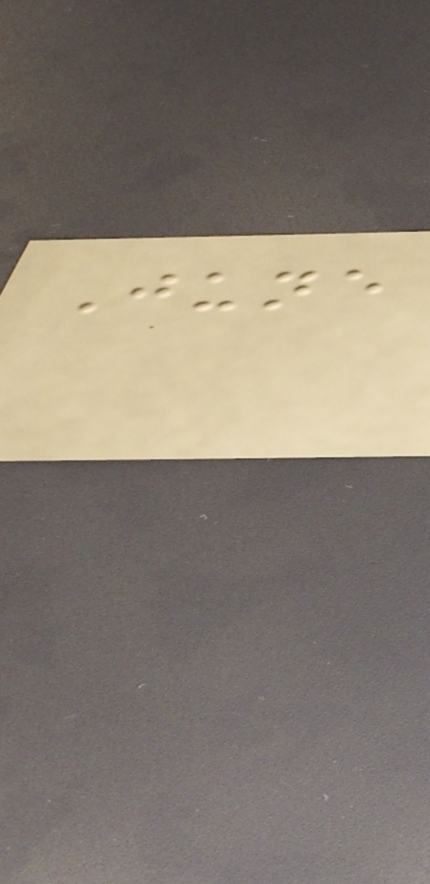June
